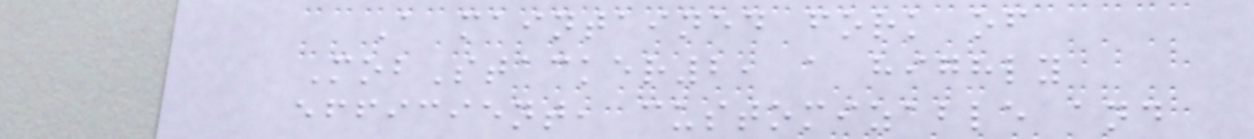A maintained fork of
MobStacker2, a highly
efficient, customizable and
